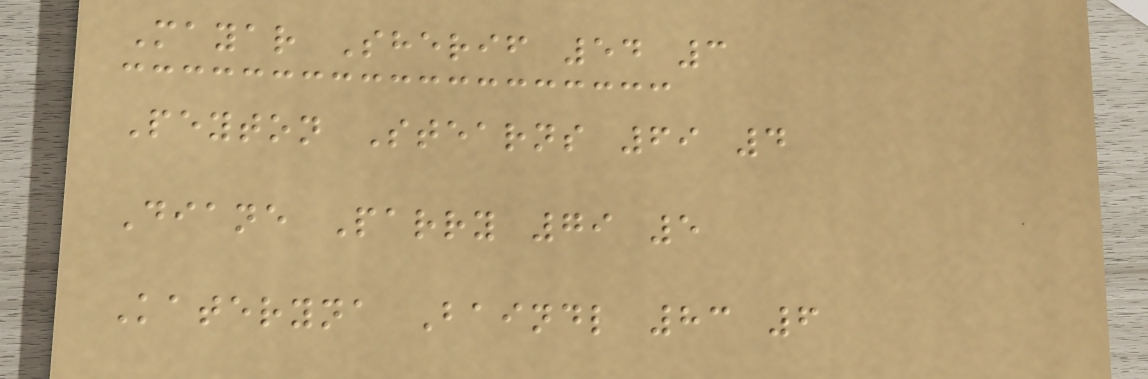Mayar Sherif 54 3
Peyton Stearns 69 4
Diane Parry 79 5
Kateryna Baindl 83 6
